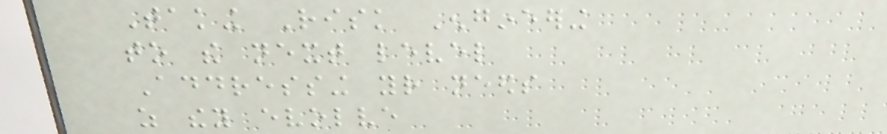Taking Risk Engineering
to the next level
Addressing your needs
as they evolve
